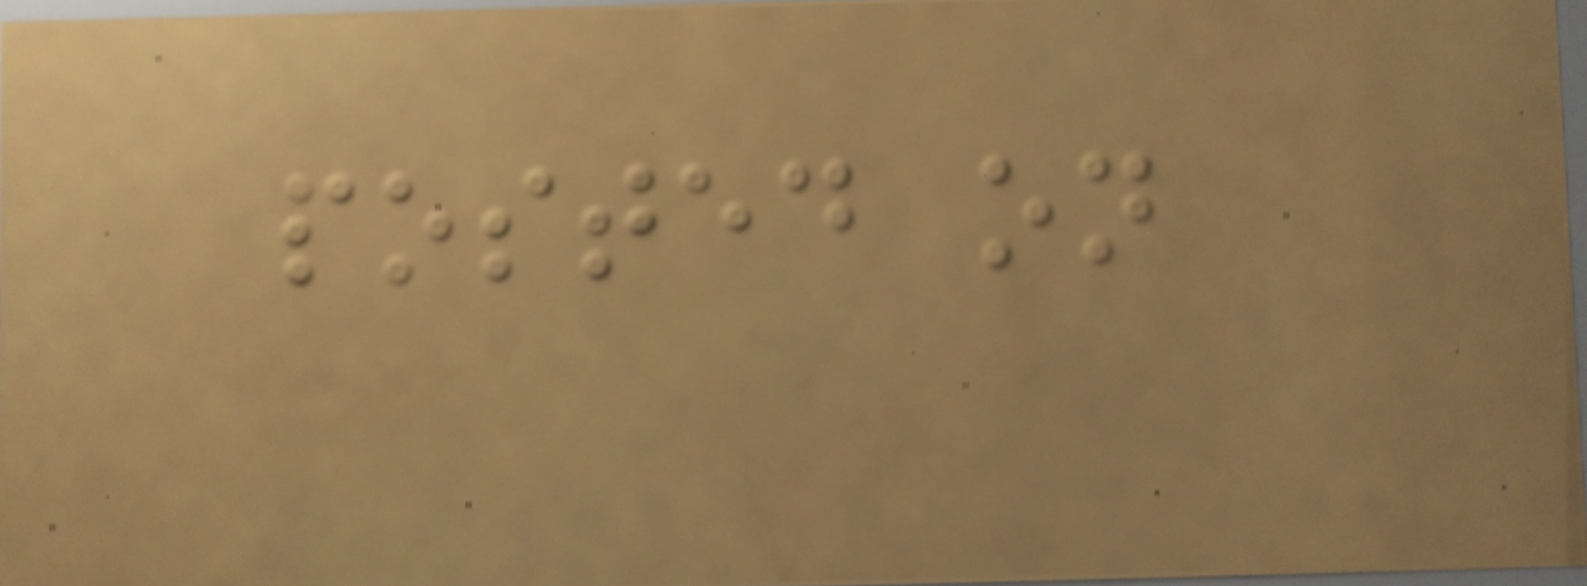posted on
